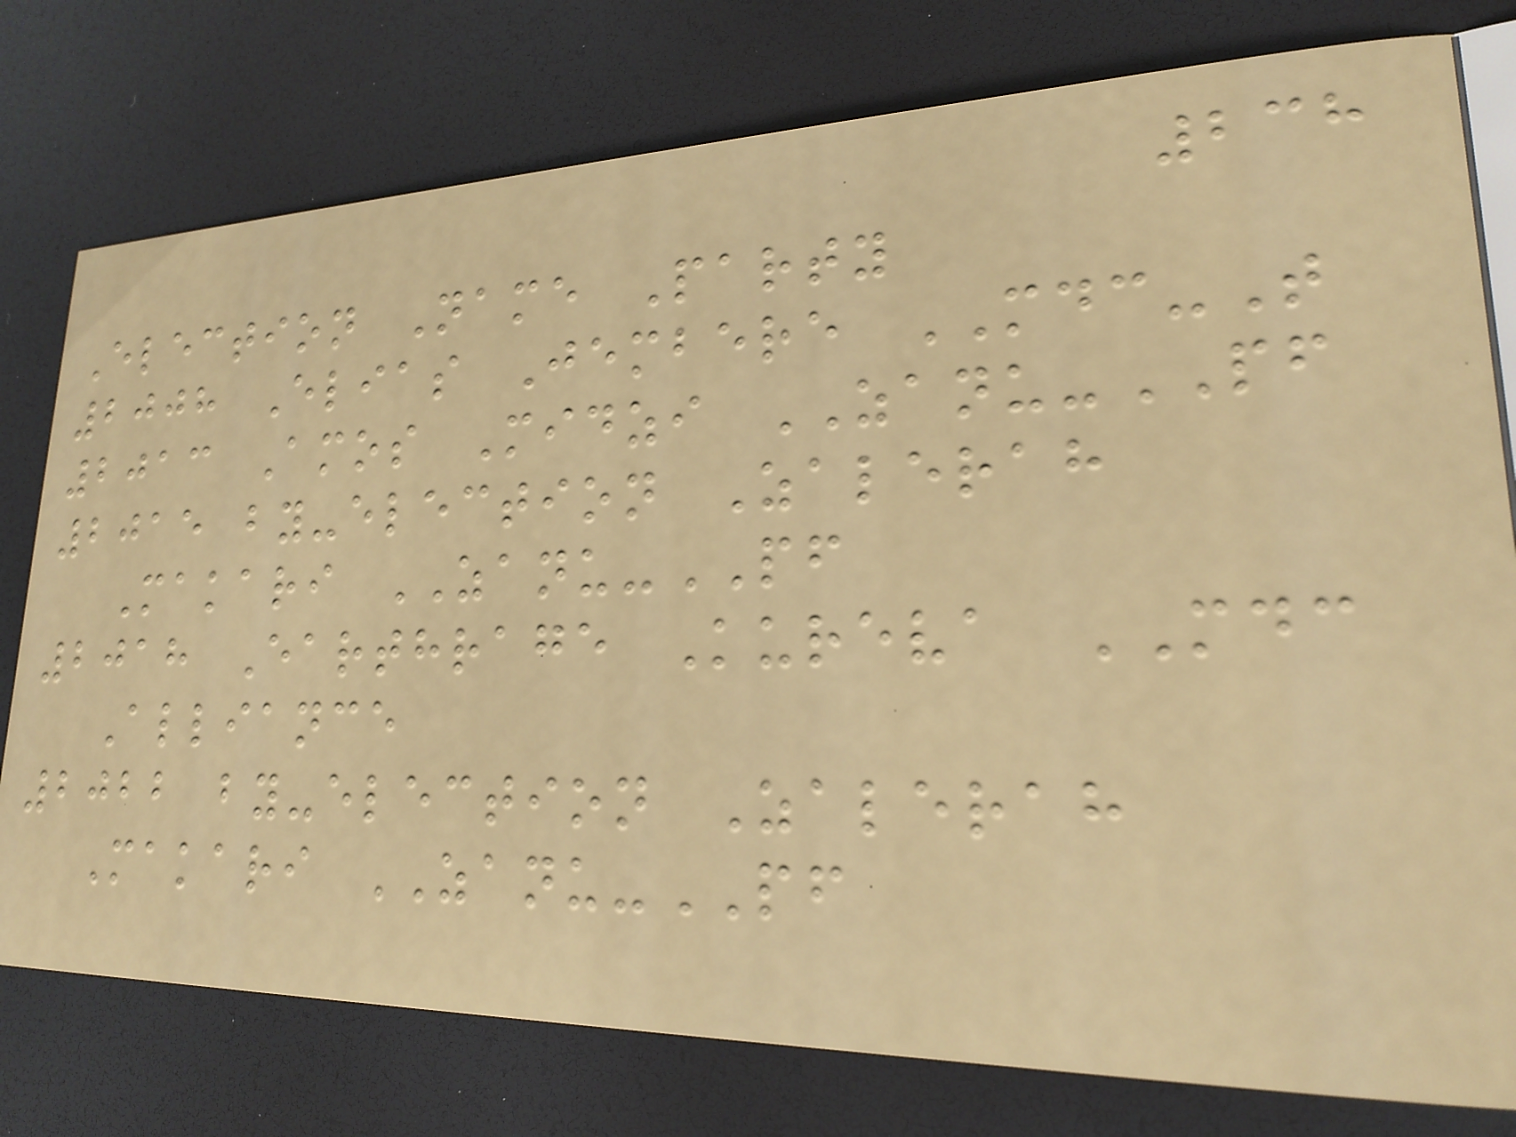238
Election Name Party
2008 Elias Jembere MDC-T
2013 Amos Midzi ZANU-PF
2015 by-election Zalerah
Makari ZANU-PF
2018 Earthrage Kureva MDC
Alliance
2022 by-election Zalerah
Makari ZANU-PF
